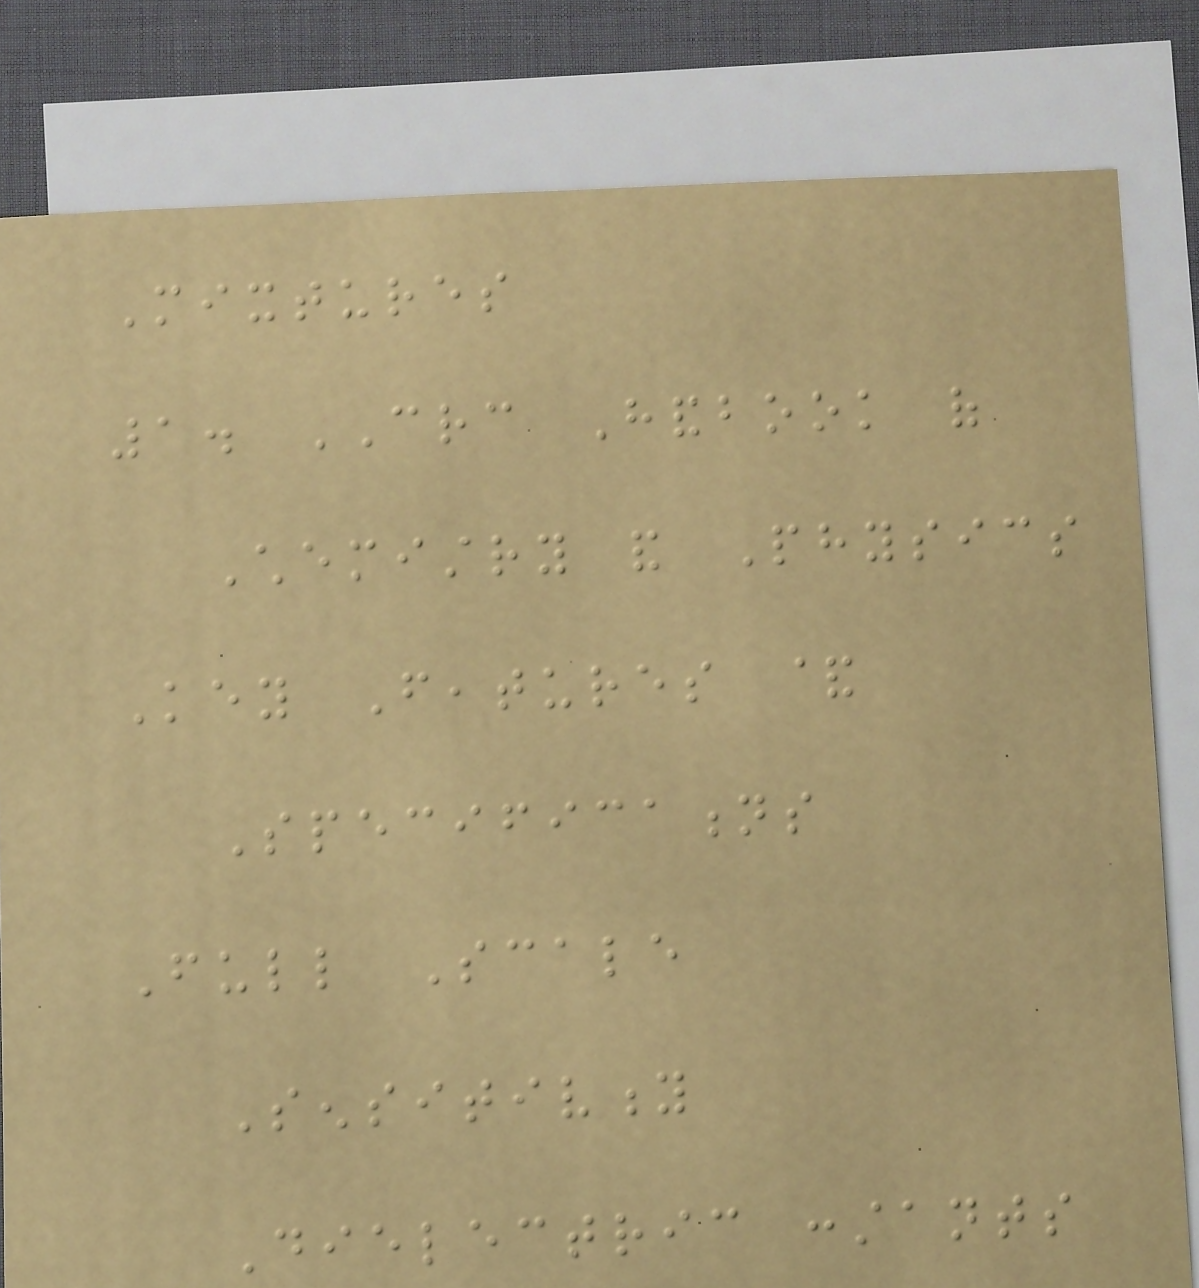Mixtures
1. CRC Handbook of
Chemistry and Physics
Key Features &
Specifications
Full Scale
Sensitivity
Dielectric constants
